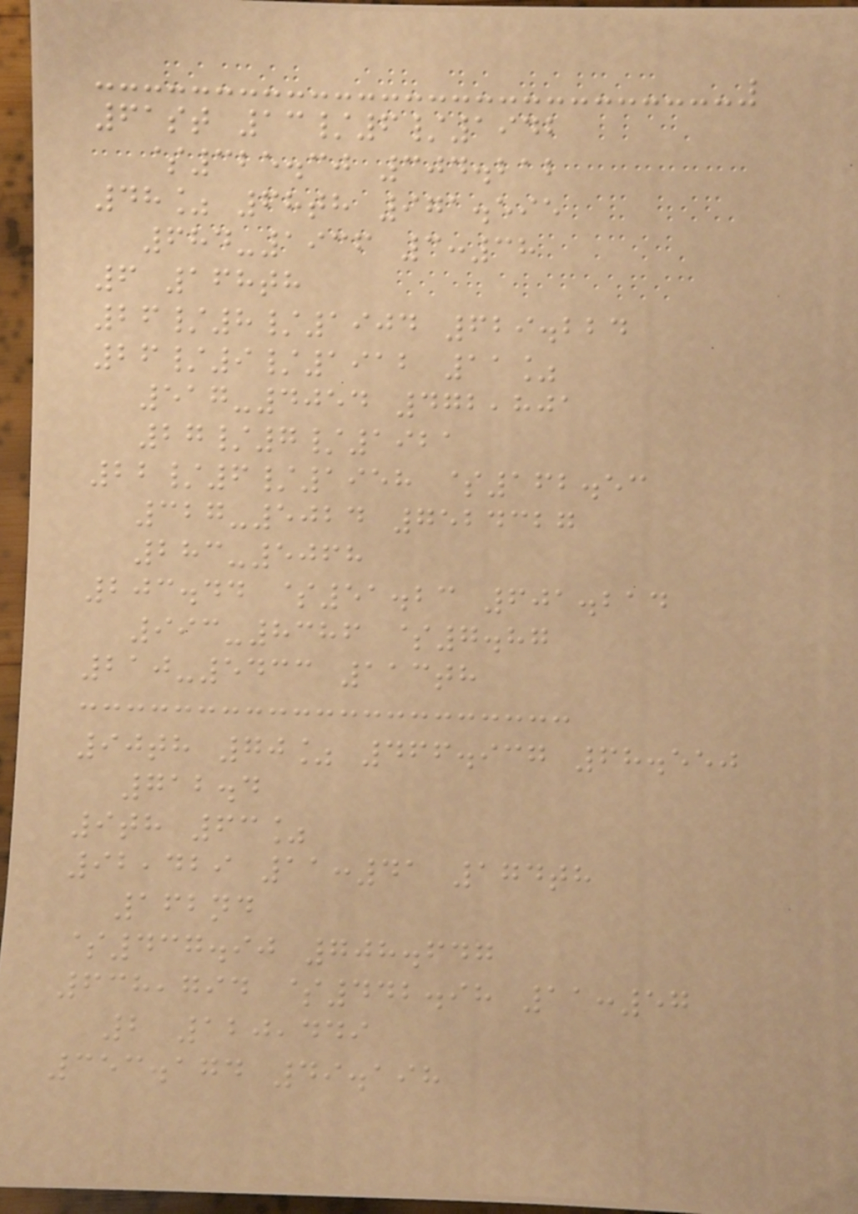61st 13/6/1942
$325.30 304.212
48% 68th 971.595
684-1936 3:38
6 168th
26/8/1904 629.224
26/9/1912 11%
517-4054 472,801
27/7/1921
22/6/1958 $162.53
327-5024 7524327
283-5068
203.44 $51.23 601.214
993-8386 $7.87
210-5433 113th
90th 70% 466.937 68.550
712.4
9th 63%
92,429 11:41 174th
162nd
$437.90 708.647
638,794 $442.98 11:57
2 120,449
353.174 49.198
